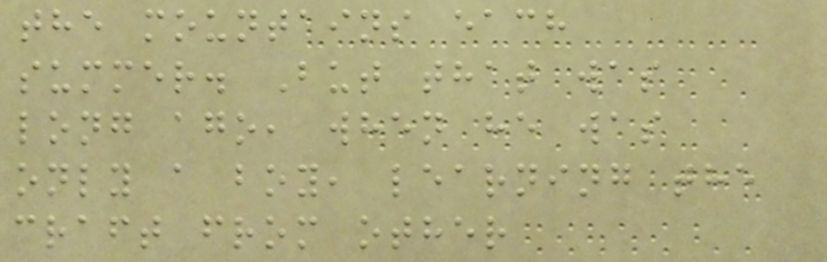the mountains each
summer. But that was
long ago, when he was
only a boy, learning the
craft from other
